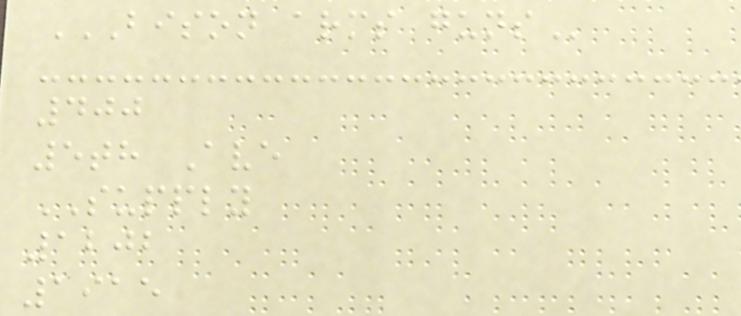BISON ARMS GUNS
400
5th Ave
SUPPLY
1202
1915
